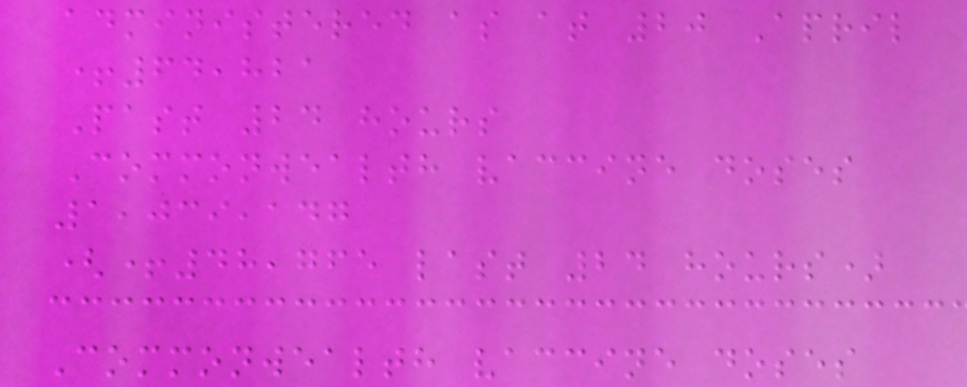administered as at 20 April
+64,821
Past 24 hours
Commonwealth vaccine doses
1,039,147
(+48,765 last 24 hours)
Commonwealth vaccine doses
